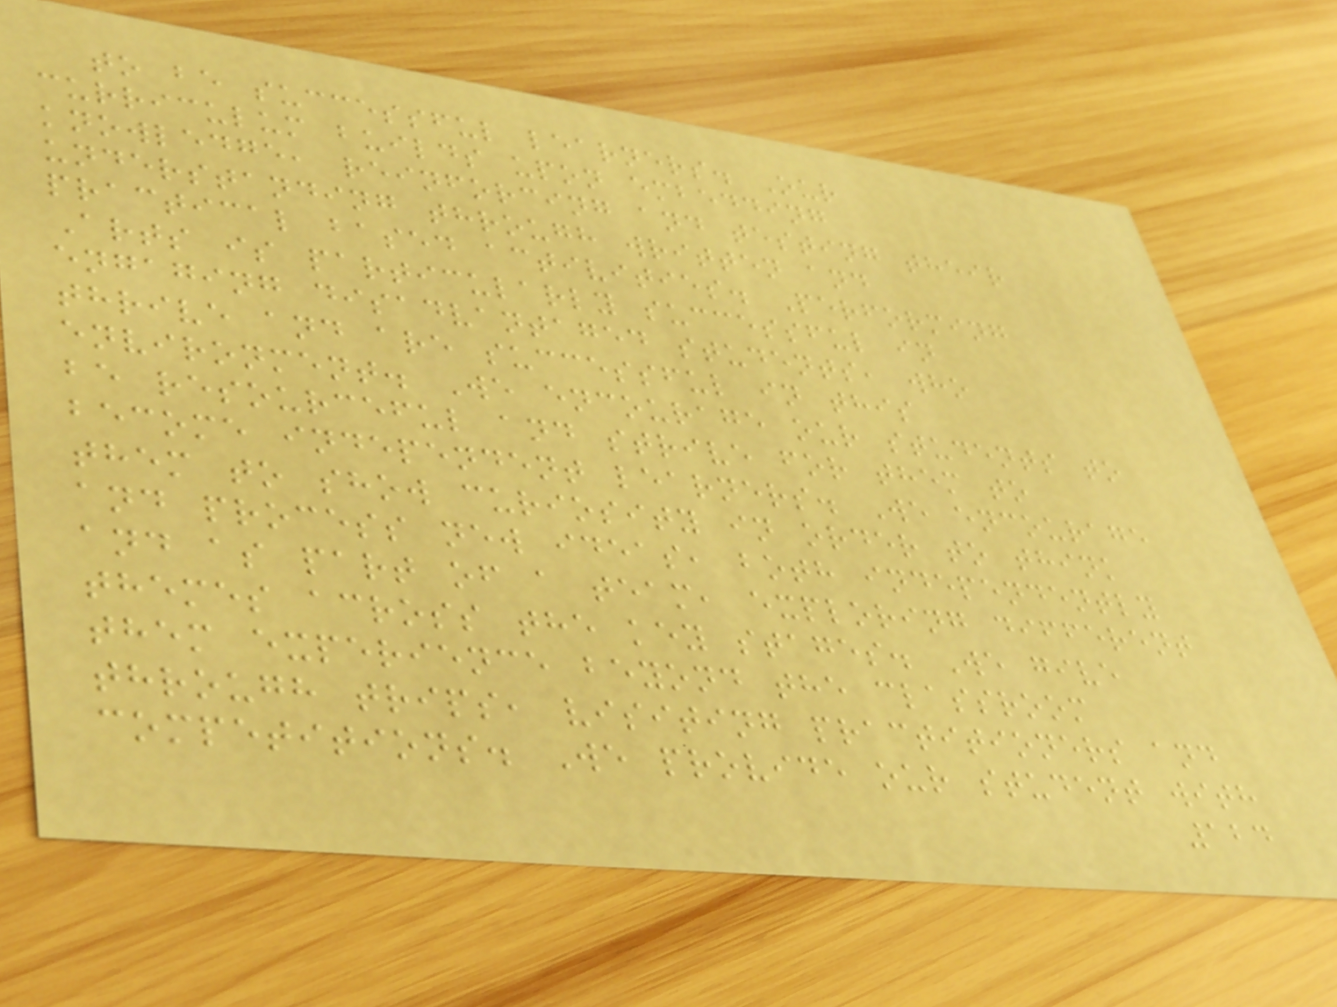to be successful learners. Our
curriculum builds upon embedding
knowledge, reinforcing and testing their
understanding through written and
practical based activities. Performing
Arts is particularly successful in
engaging disadvantaged students, who
thrive and are successful in this
environment. We encourage our students to
be resourceful and strive for them to
become independent learners. We encourage
them to show curiosity in order to think
and process new ideas, both independently
and as part of a team, exploring different
themes across the key stages. We give
them experience beyond the classroom
through trips, visiting practitioners and
competitions. We provide our student with
124
